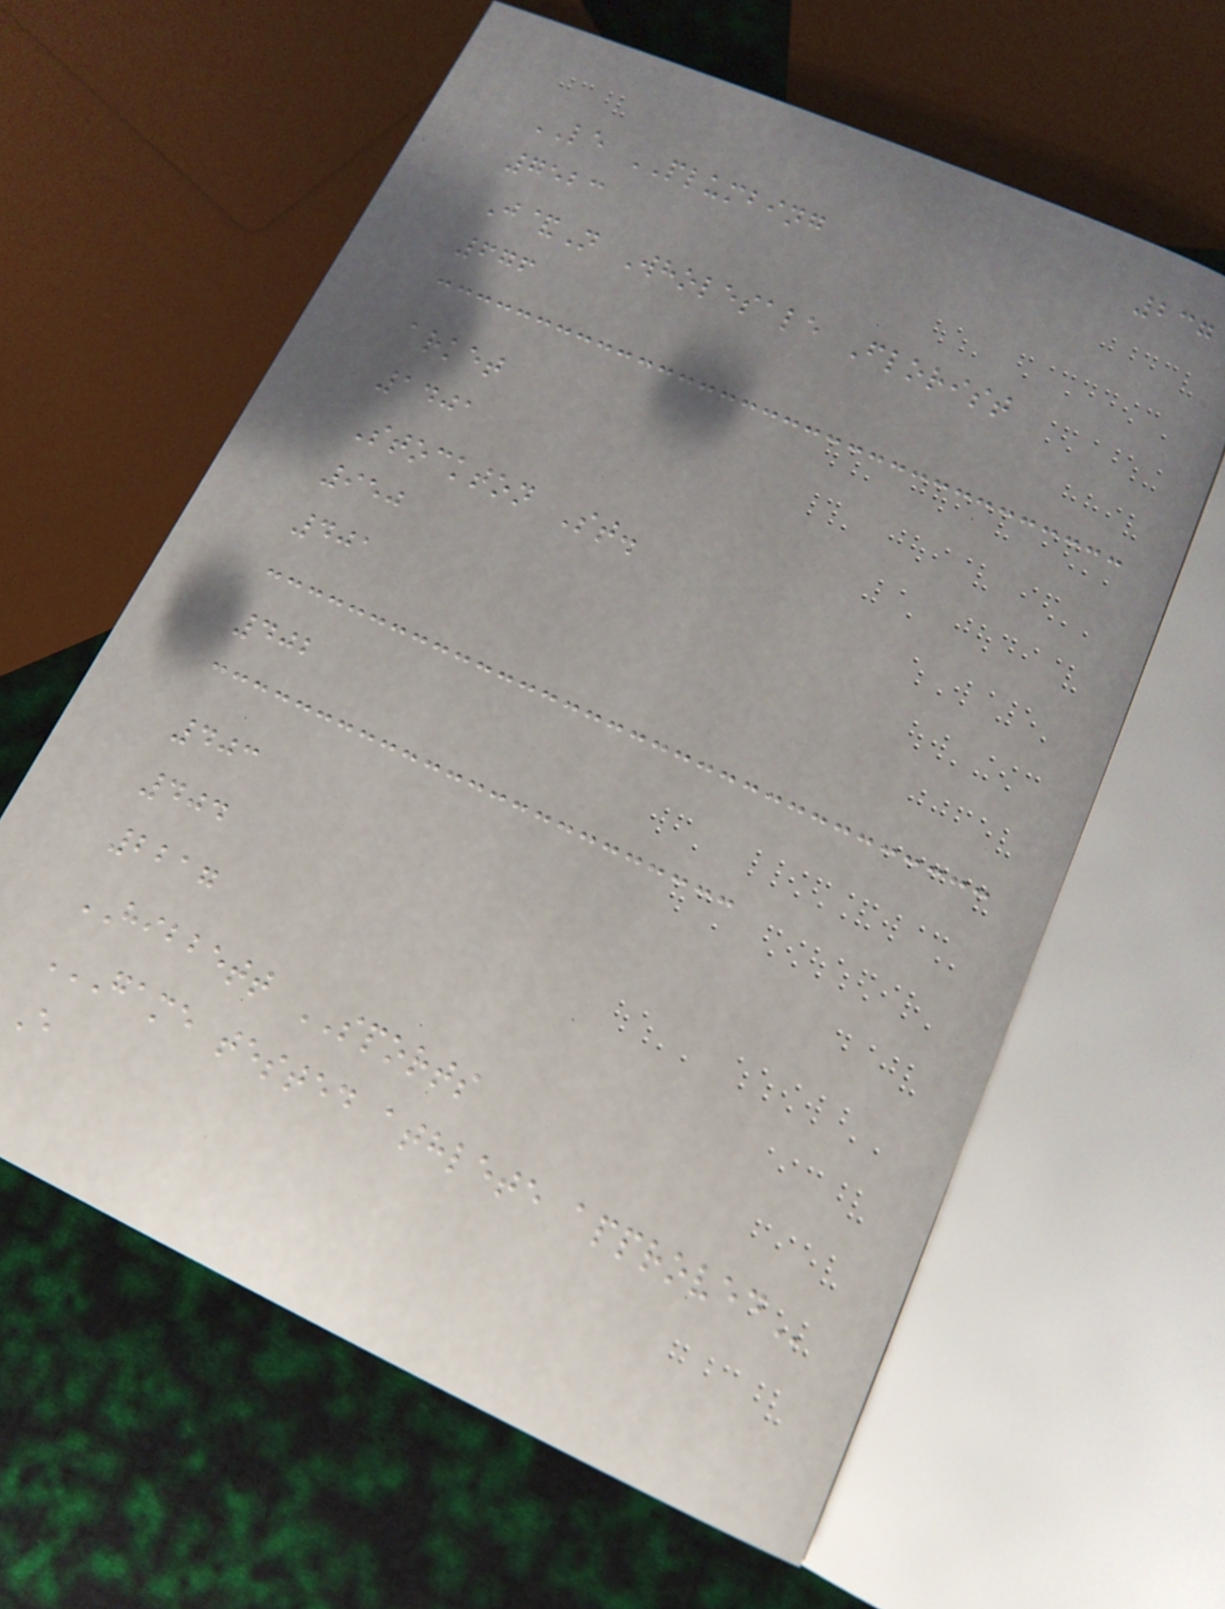237
LE PLUMBING
7523
J&N Wholesale Florist
676
arket
1401
Stockton St.
950
401
402
403
404
2217
HIBBETT SPORTS
GAME TESTED ATHLETE APPROVED
E
